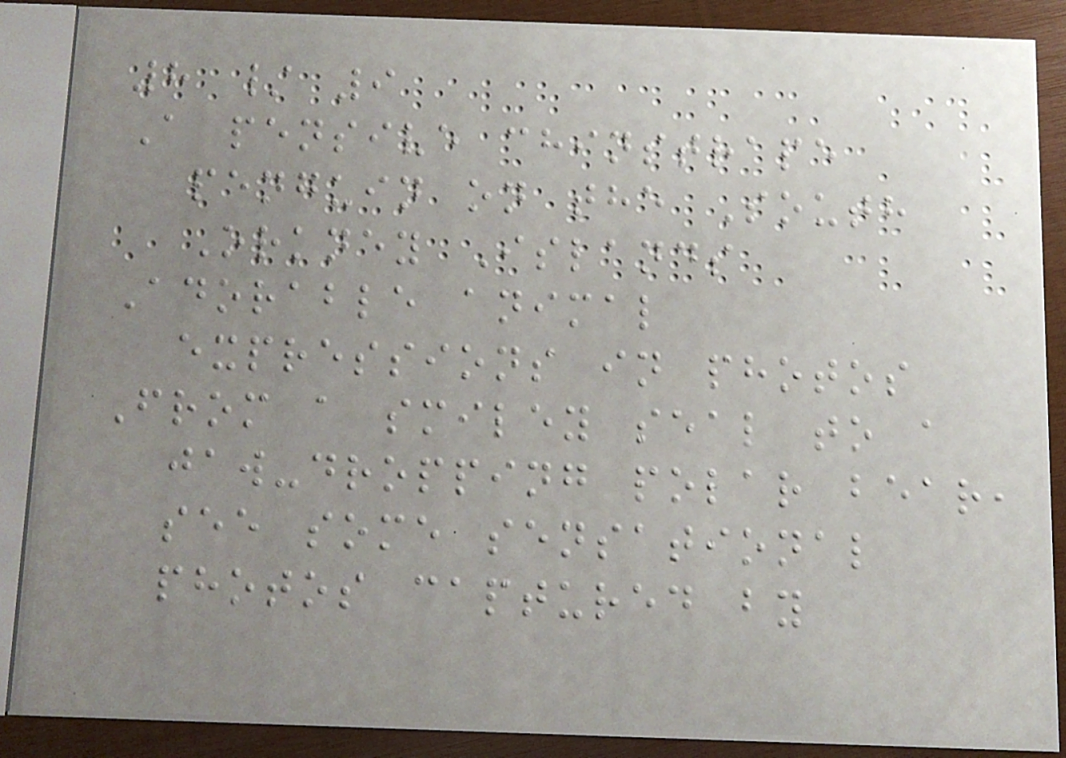8 / 9
A pensive chinstrape
penguin on the South
Orkney Islands
Adorable animal
expressions in photos
From a smiley seal to a
jaw-dropping polar bear,
see some sensational
photos captured by
